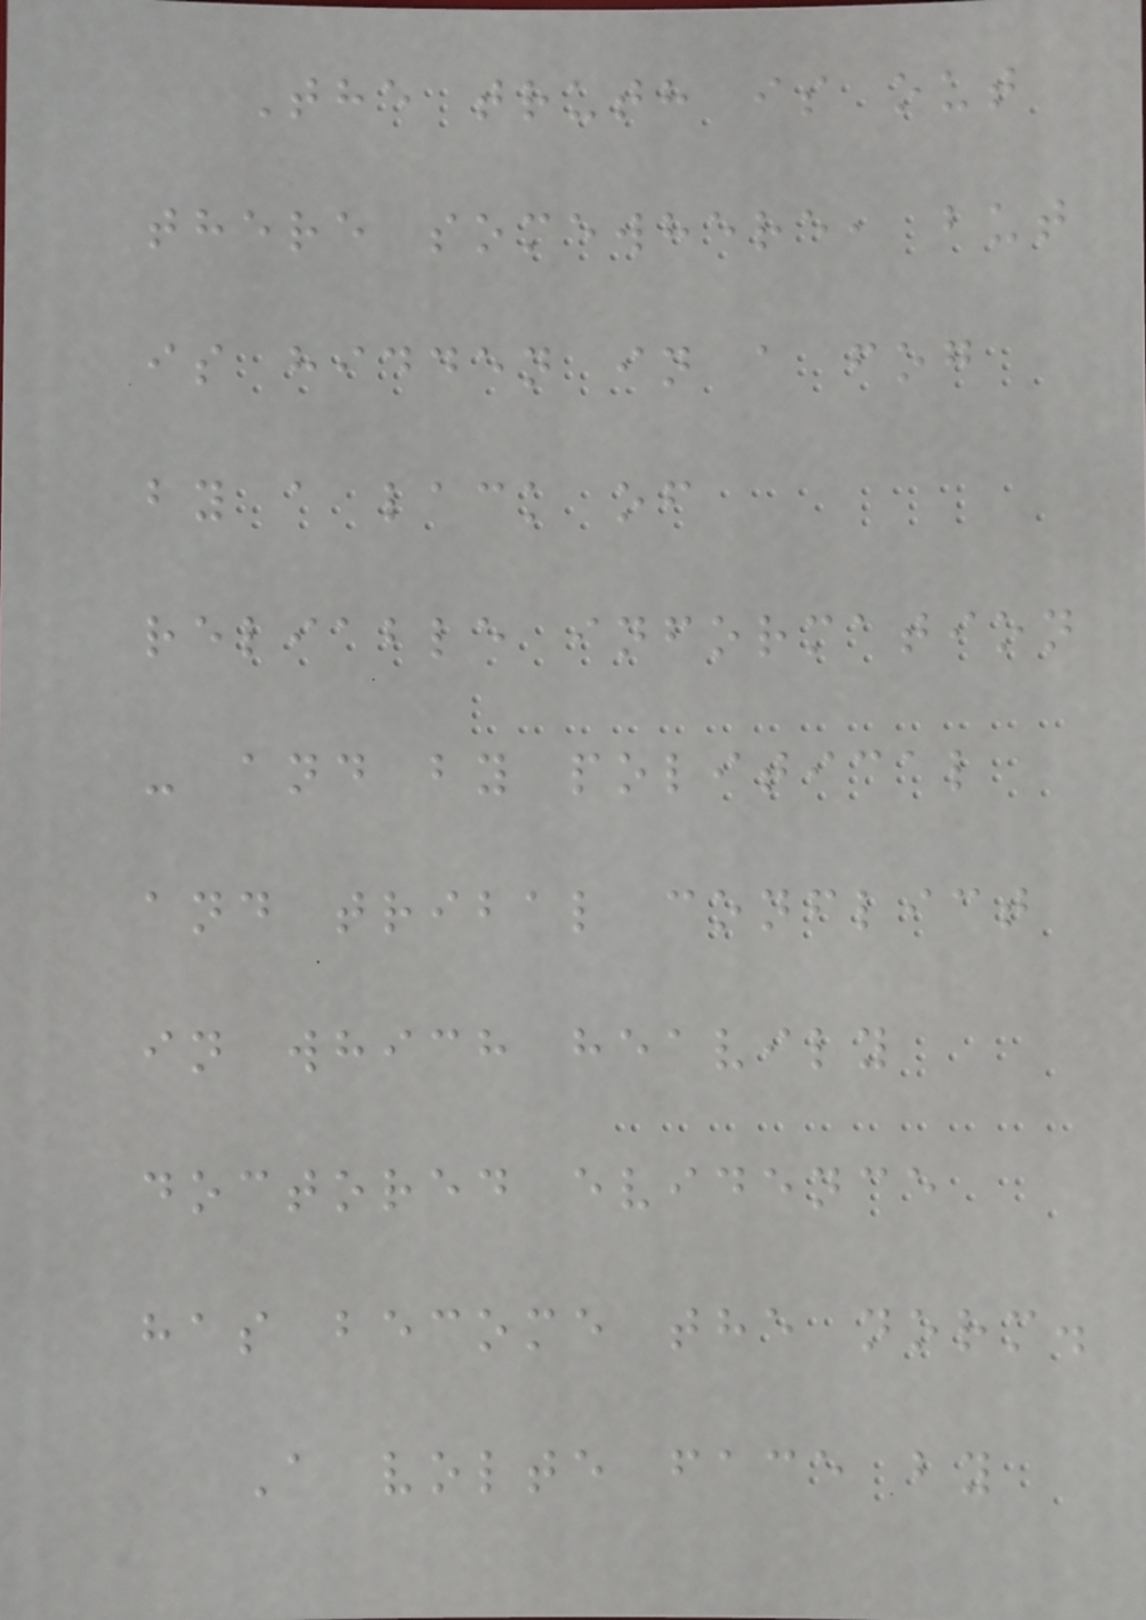The truth is out
there somewhere, but
is hidden in a fog
by a lack of
reliable information
- and by political
and tribal conflict
in which heavily
doctored evidence
has become the norm.
A volte face by
